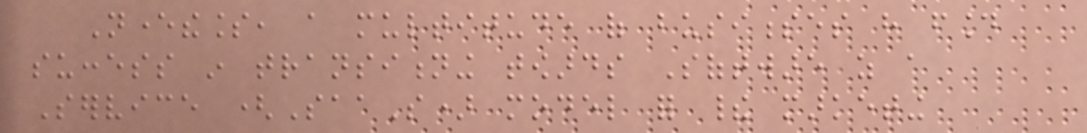Nevertheless, a multitude of businesses have found
success in transitioning towards Software as a
Service (SaaS) model for their marketing
